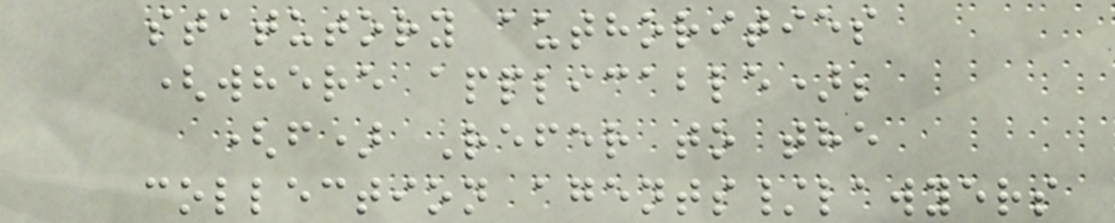statutory authorities
(where applicable);
(f) Refer to the
collection agents/lawyers
